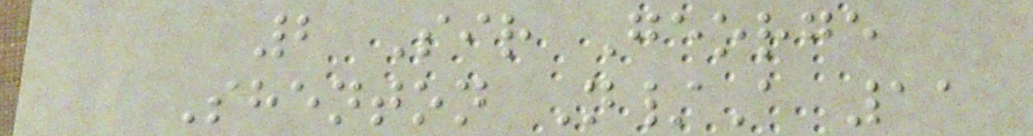2 Sir George
Shenton N/A 11
